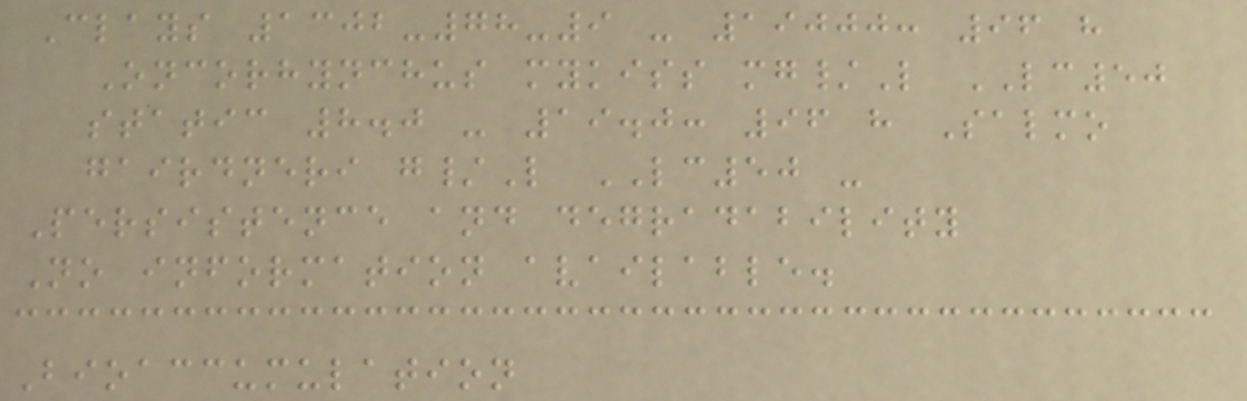Clays 1302-78-9 - 19000: 96 h
Oncorhynchus mykiss mg/L LC50
static 8.0 - 19.0: 96 h Salmo
gairdneri g/L LC50 -
Persistence and degradability
No information available.
Bioaccumulation
